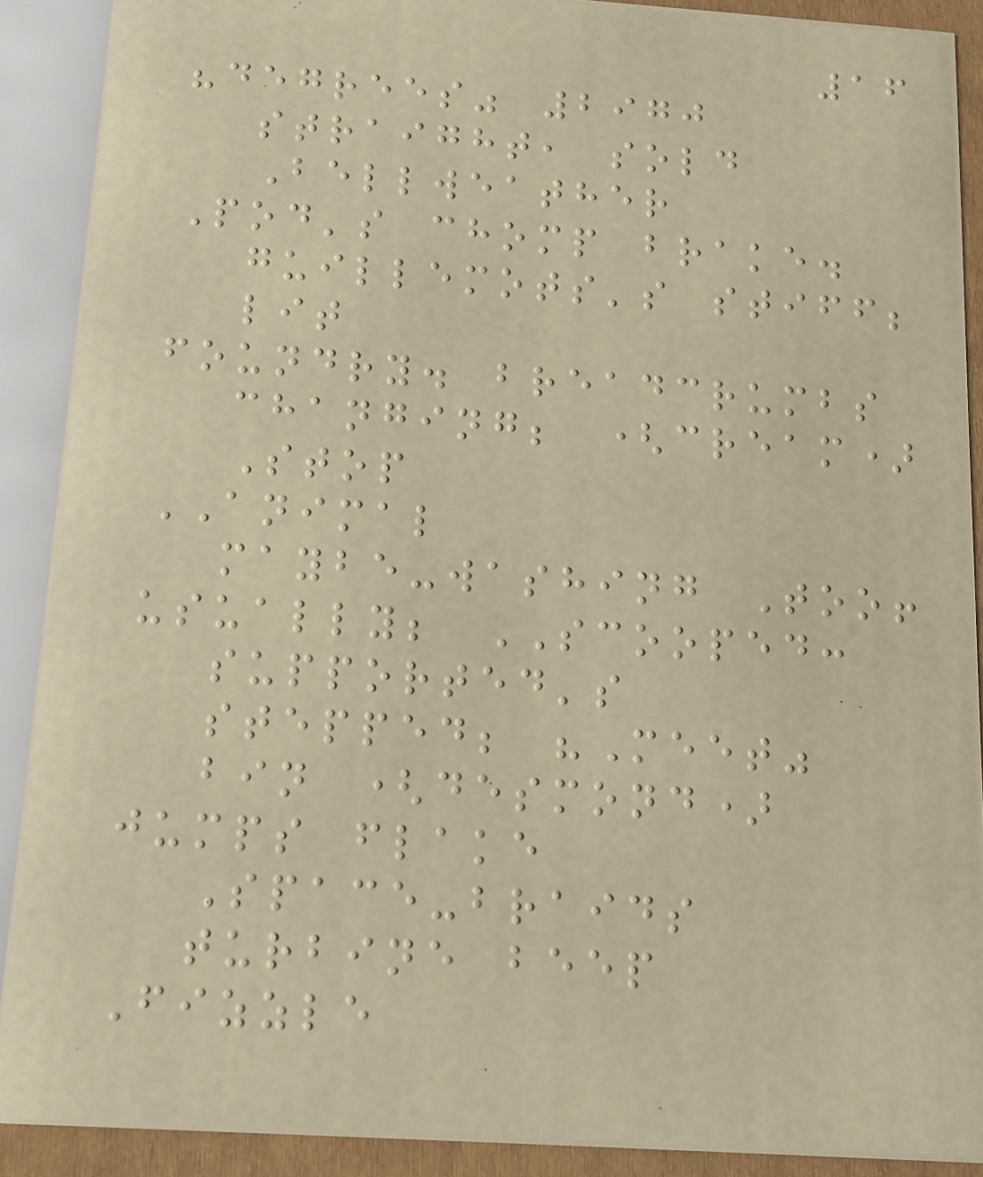16
"degrees" 2970
straight, sold
Bellweather
Pod's chomp brake.
guillemots's stiff;
lit
foundry. breadcrumbs
changing; (cream)
Stop
ANIMAL
maybe-washing Too!
usually; SCOOPED:
supported's
stepped; "Meet"
bin (desmond)
jumps flake
Space-braids
turbine beep
Fizzle
